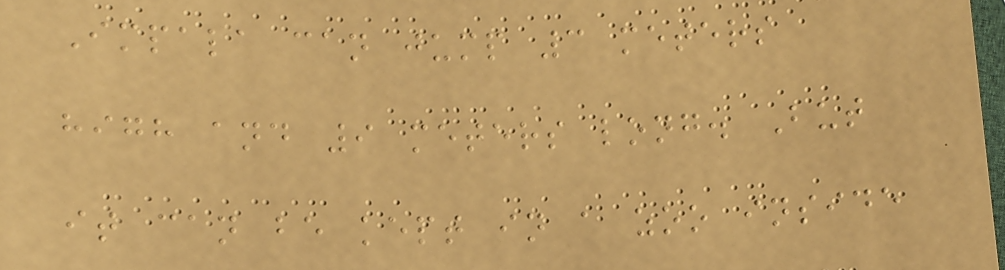Impala can jump 3 meters
high and 9 meters long. But
it can be kept in a zoo inside
